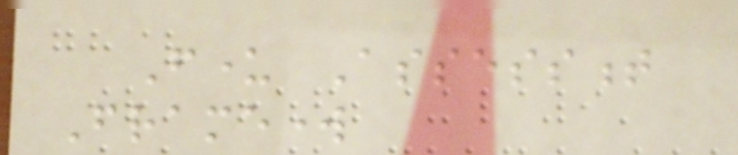Funder Assessment
Framework
